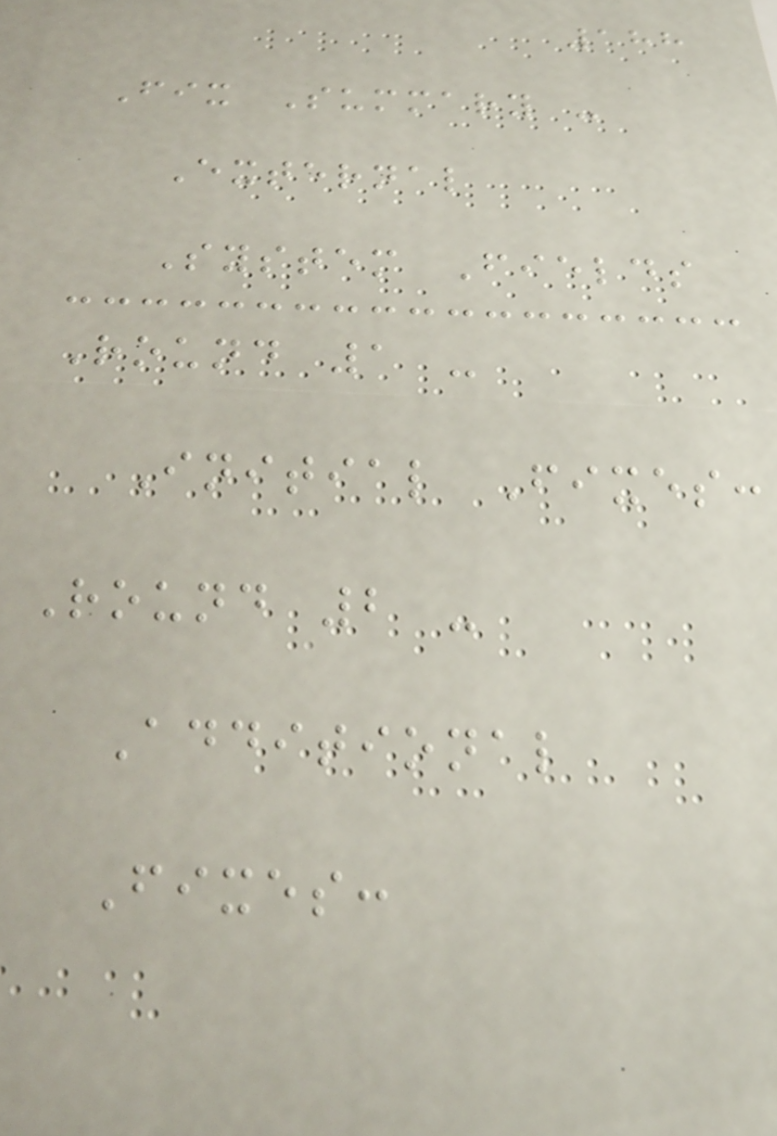188
Fix Summary -
External
System Fields
Round 1 -
Initial Fixes:
Round 2 -
Additional
Fixes:
